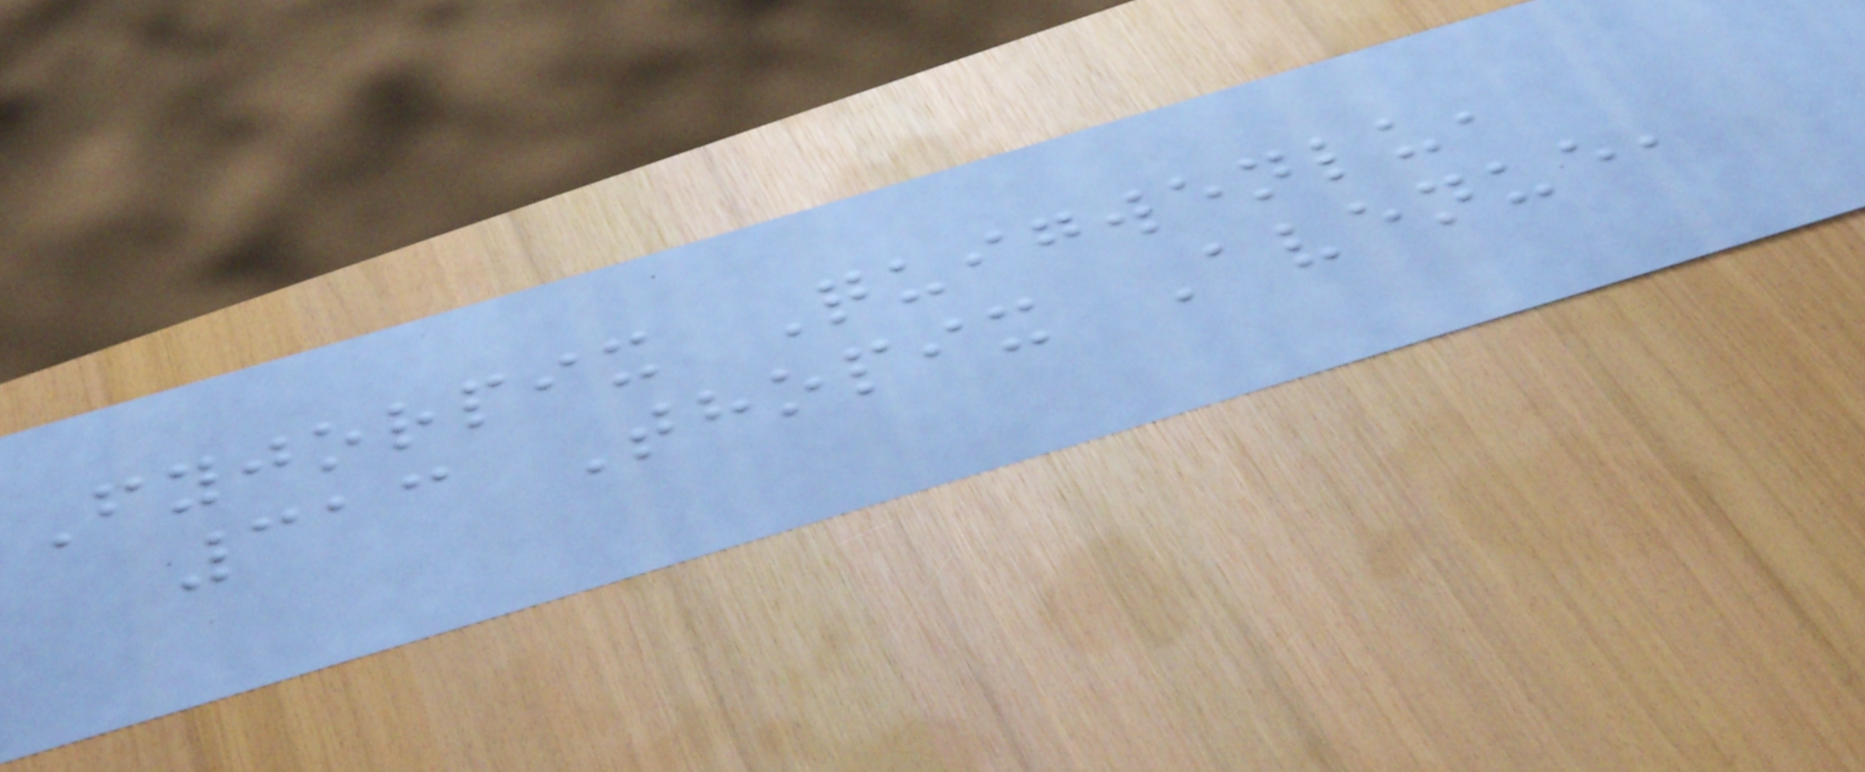Fyjorpix Quigwenlu,
313 Thopix Avenue,
